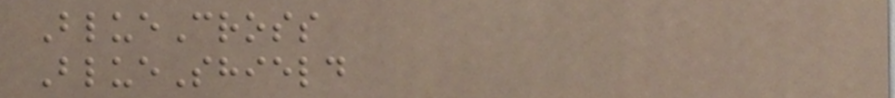BlueCross
BlueShield
